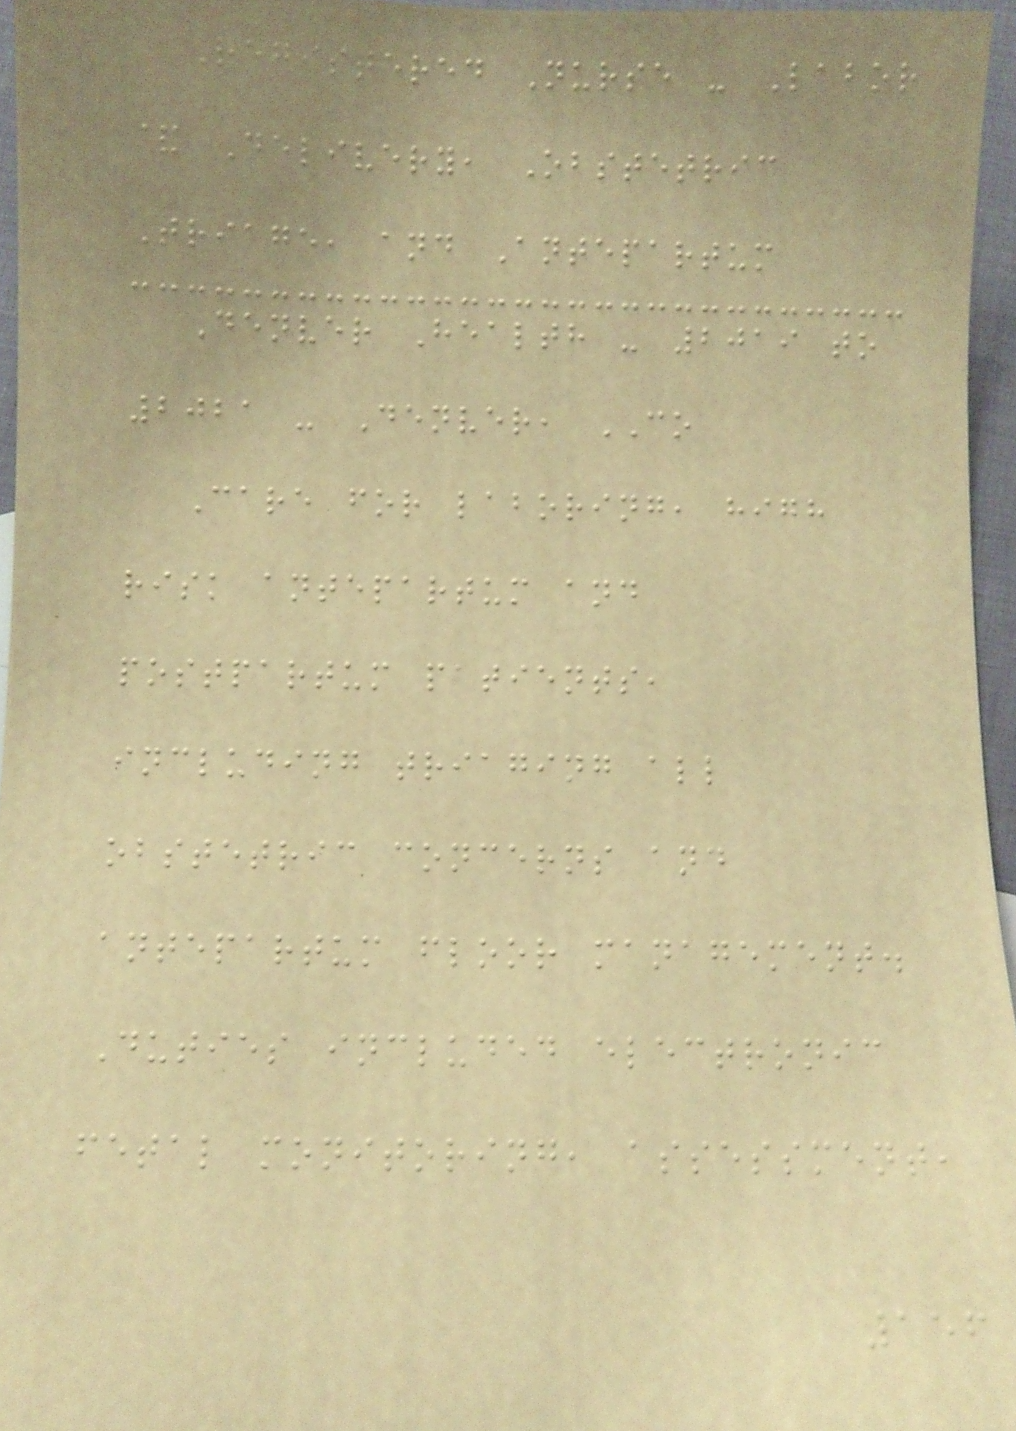Registered Nurse - Labor
& Delivery, Obstetric
Triage, and Antepartum
Denver Health - 2019 to
2021 - Denver, CO
Care for laboring, high
risk antepartum and
postpartum patients,
including triaging all
obstetric concerns and
antepartum floor management.
Duties included electronic
fetal monitoring, assessment,
156
